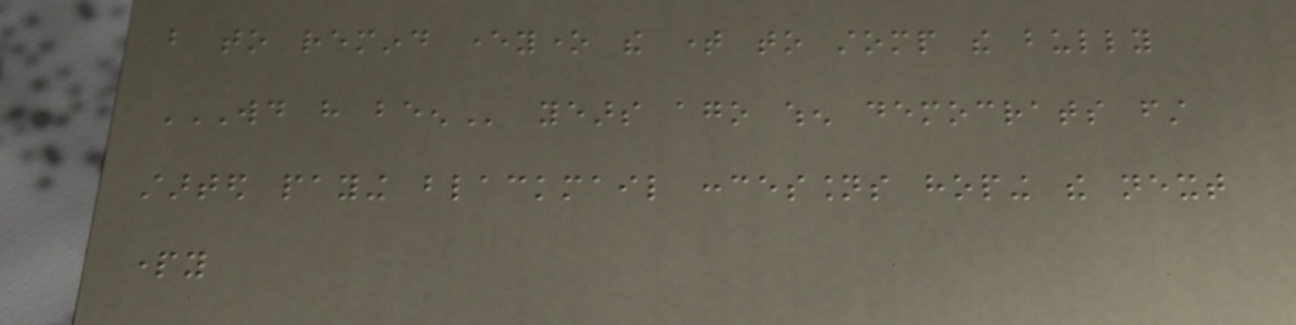but to remind everyone the time to stomp the bully
WOULD HAVE BEEN years ago when democrats first
started paying blackmail concessions hoping the next
party
